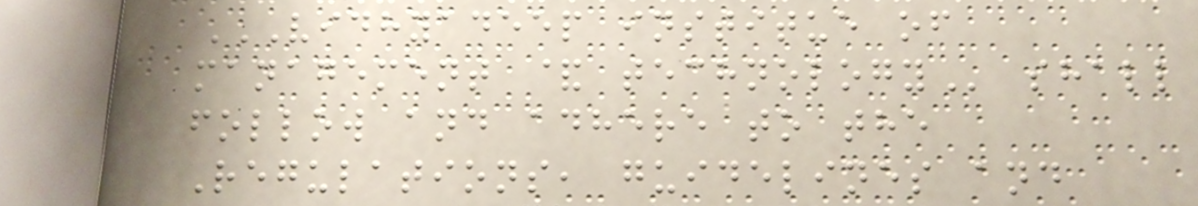VIDHYADEEP INSTITUE OF
MANAGEMENT & TECHNOLOGY shall
follow and adhere to the
Regulations, guidelines and
